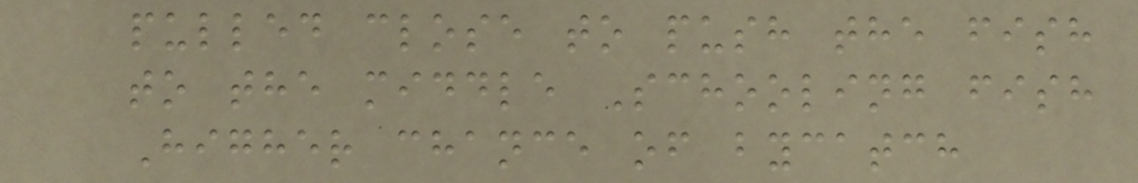pulled close to push the fish
to the middle Schooling fish
Higher chance of bycatch
